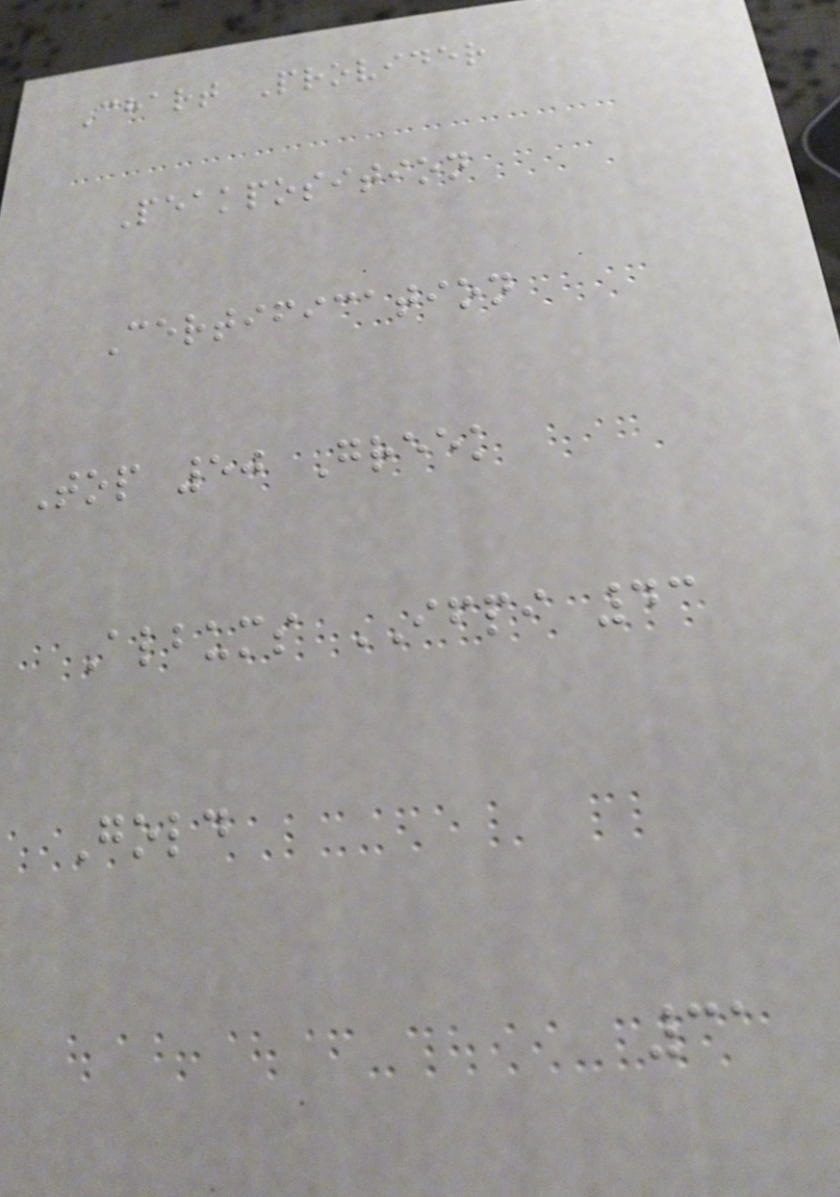Chart Provider
Peakposition
Certification
Top 50 Greek
Albums IFPI 43
Gold
31
